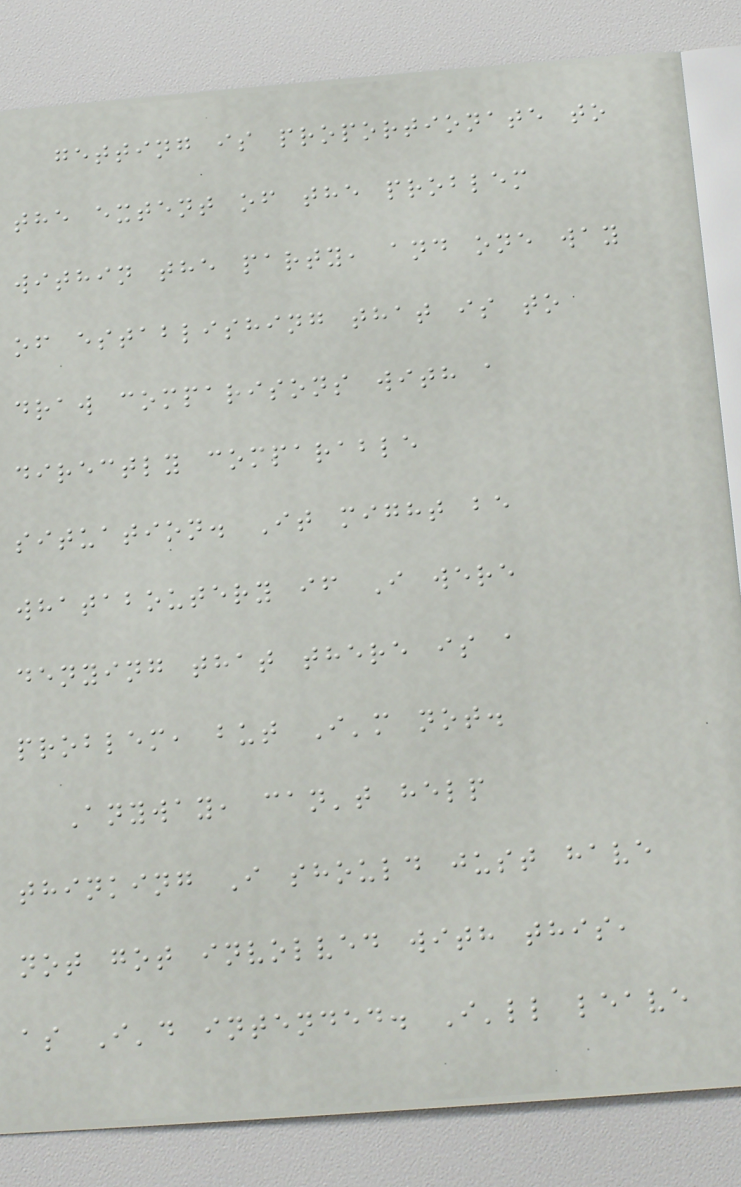getting is proportionate to
the extent of the problem
within the party, and one way
of establishing that is to
draw comparisons with a
directly comparable
situation. It might be
whataboutery if I were
denying that there is a
problem, but I'm not.
Anyway, can't help
thinking I should just have
not got involved with this,
as I'd intended. I'll leave
